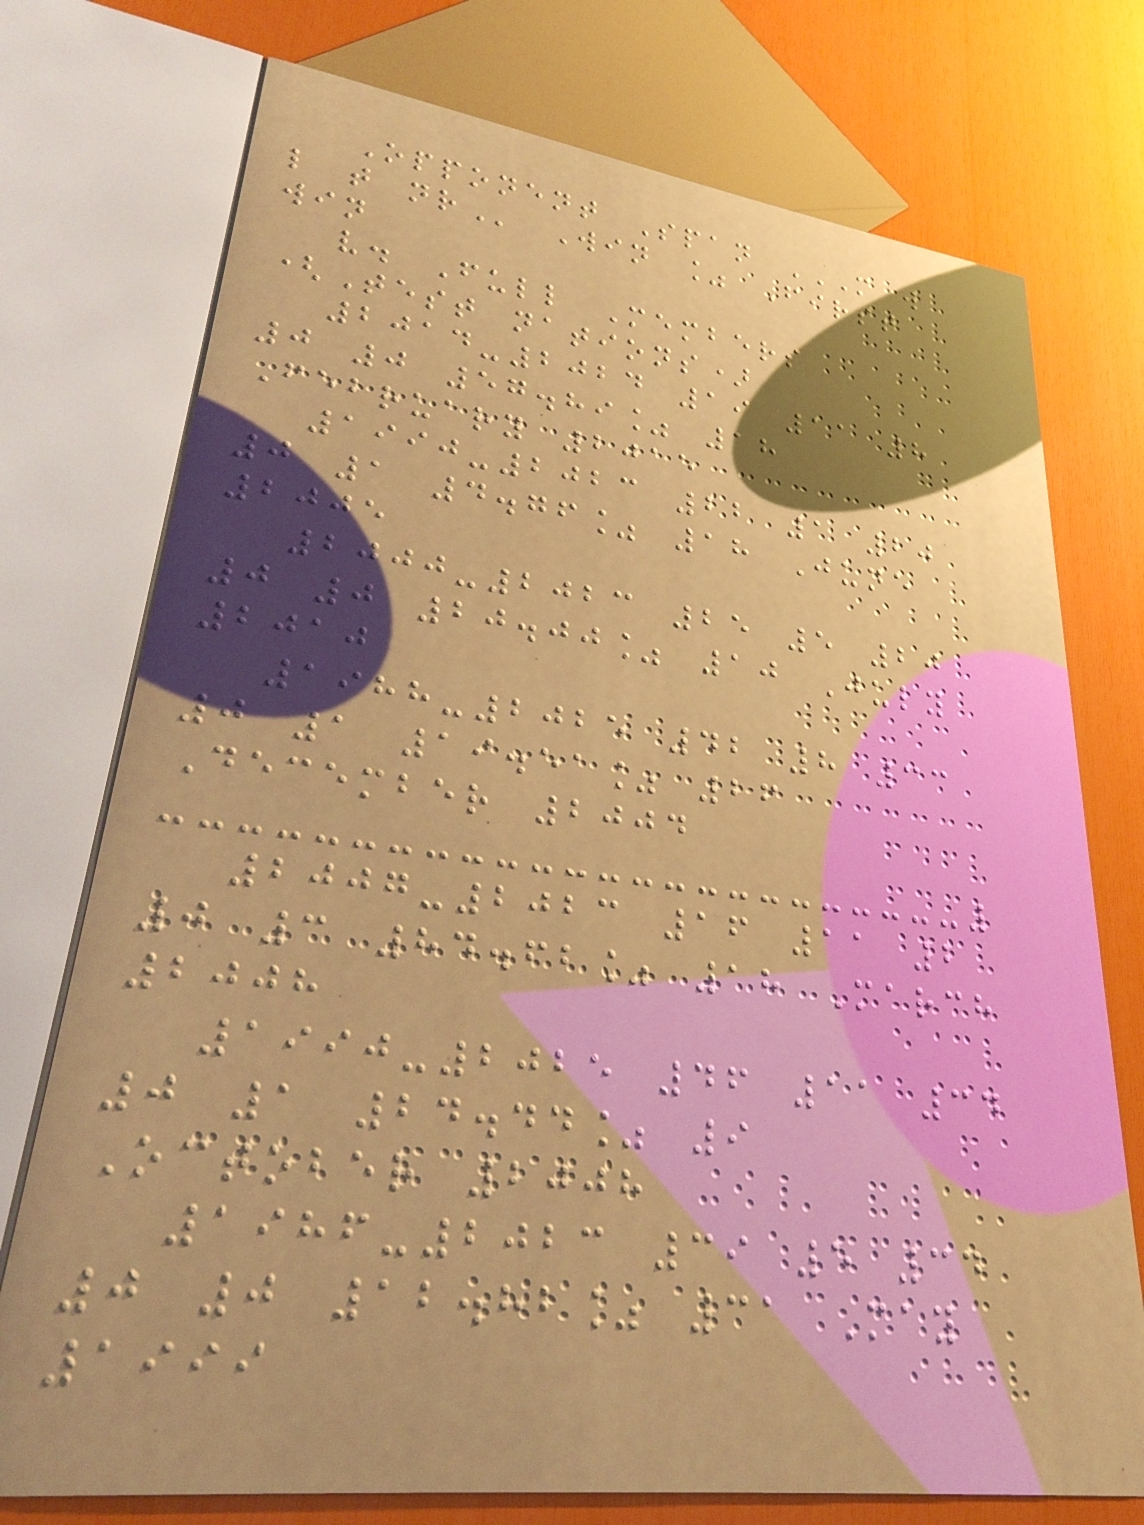Opponent Span M W
L T NR Win % First
win
v. Full Members
(Test nations)
2014-2024 19 11 8
0 0 57.89% 18
February 2015
1990-2023 22 1 20
0 1 4.76% 18 June
2005
2000-2023 25 5 20
0 0 20.00% 10 July
2010
1988-2025 42 8 33
0 1 19.51% 26
December 2004
2007-2023 16 11 2
0 3 84.62% 18 March
2008
1990-2025 46 11 34
0 1 24.44% 9
October 2008
1986-2023 39 5 34
0 0 12.82% 31 May
1999
